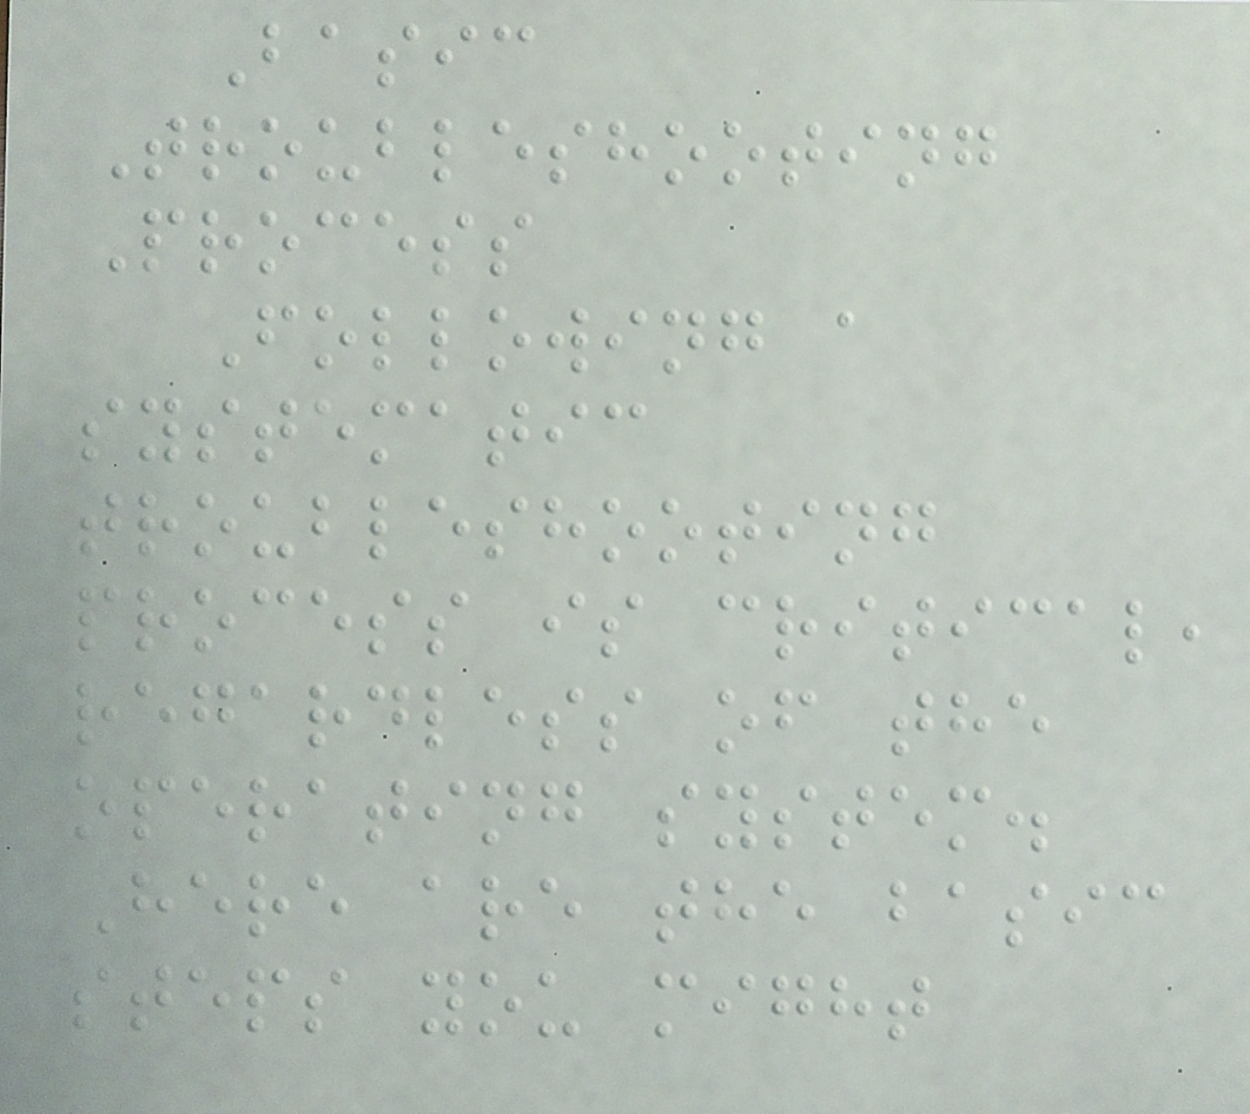Basic
Troubleshooting
Process
Following a
systematic
troubleshooting
process is critical,
regardless of the
operating system.
Here are the basic
steps you might
